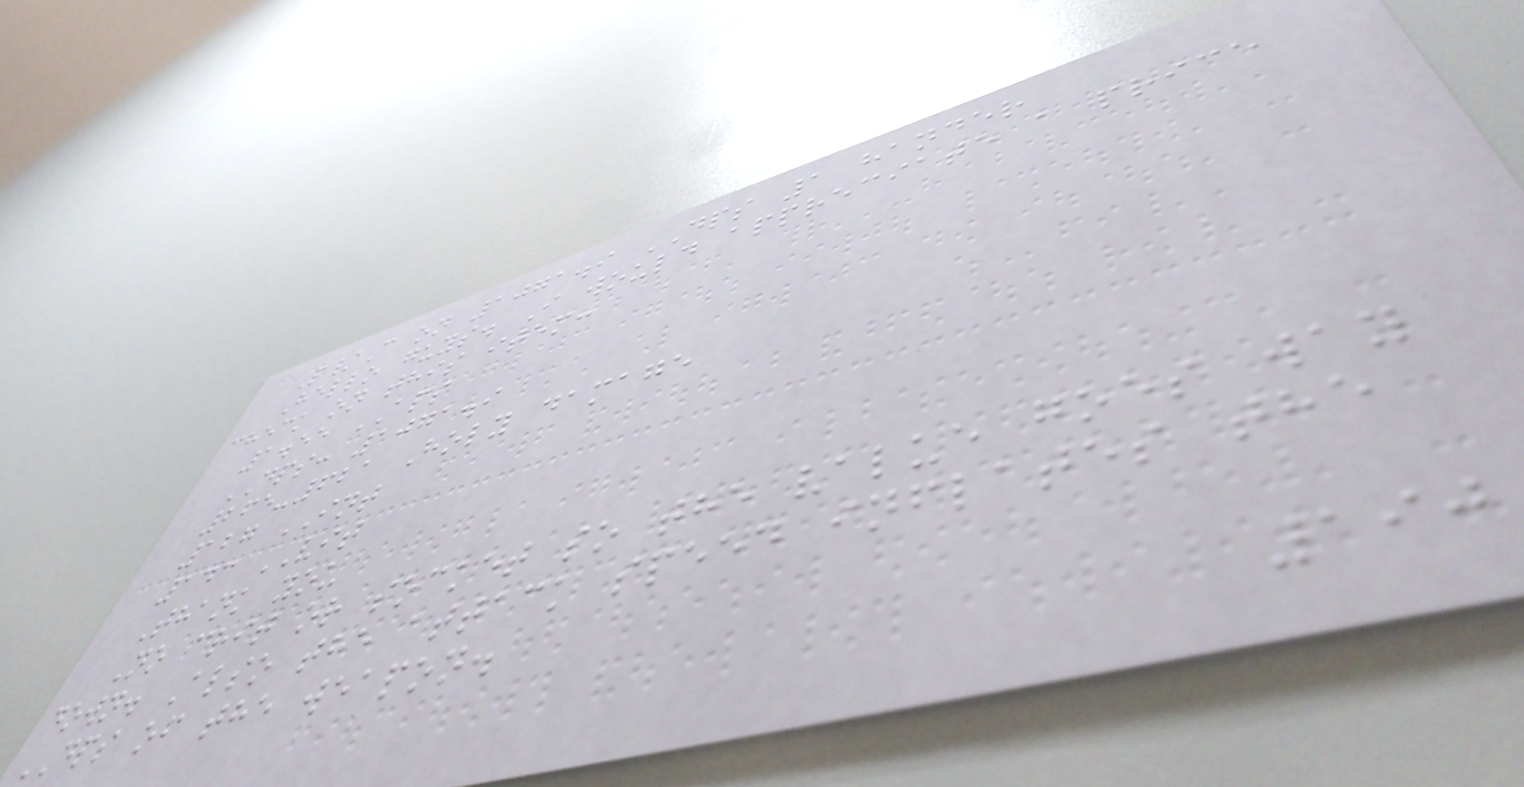P/C on 1071.9 DPS 1 hander
Hello guys. I would appreciate a price
check on this item:
1.55 APS
DPS: 1071.9
265-621 Holy damage
127 INT
143 VIT
Thank you
No crit or socket so the value goes way
down. Also the attack speed inflates the
DPS of the weapon.
190
